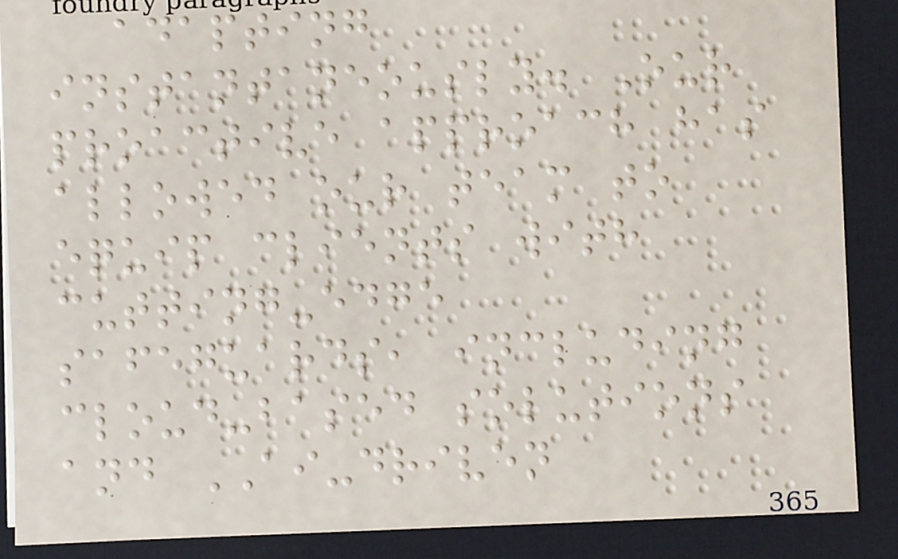adapting
instantaneously. Our
proactive approach has
allowed our team to
equip clients with
cutting-edge
safeguards, including
cloud-based solutions
and AI-driven
